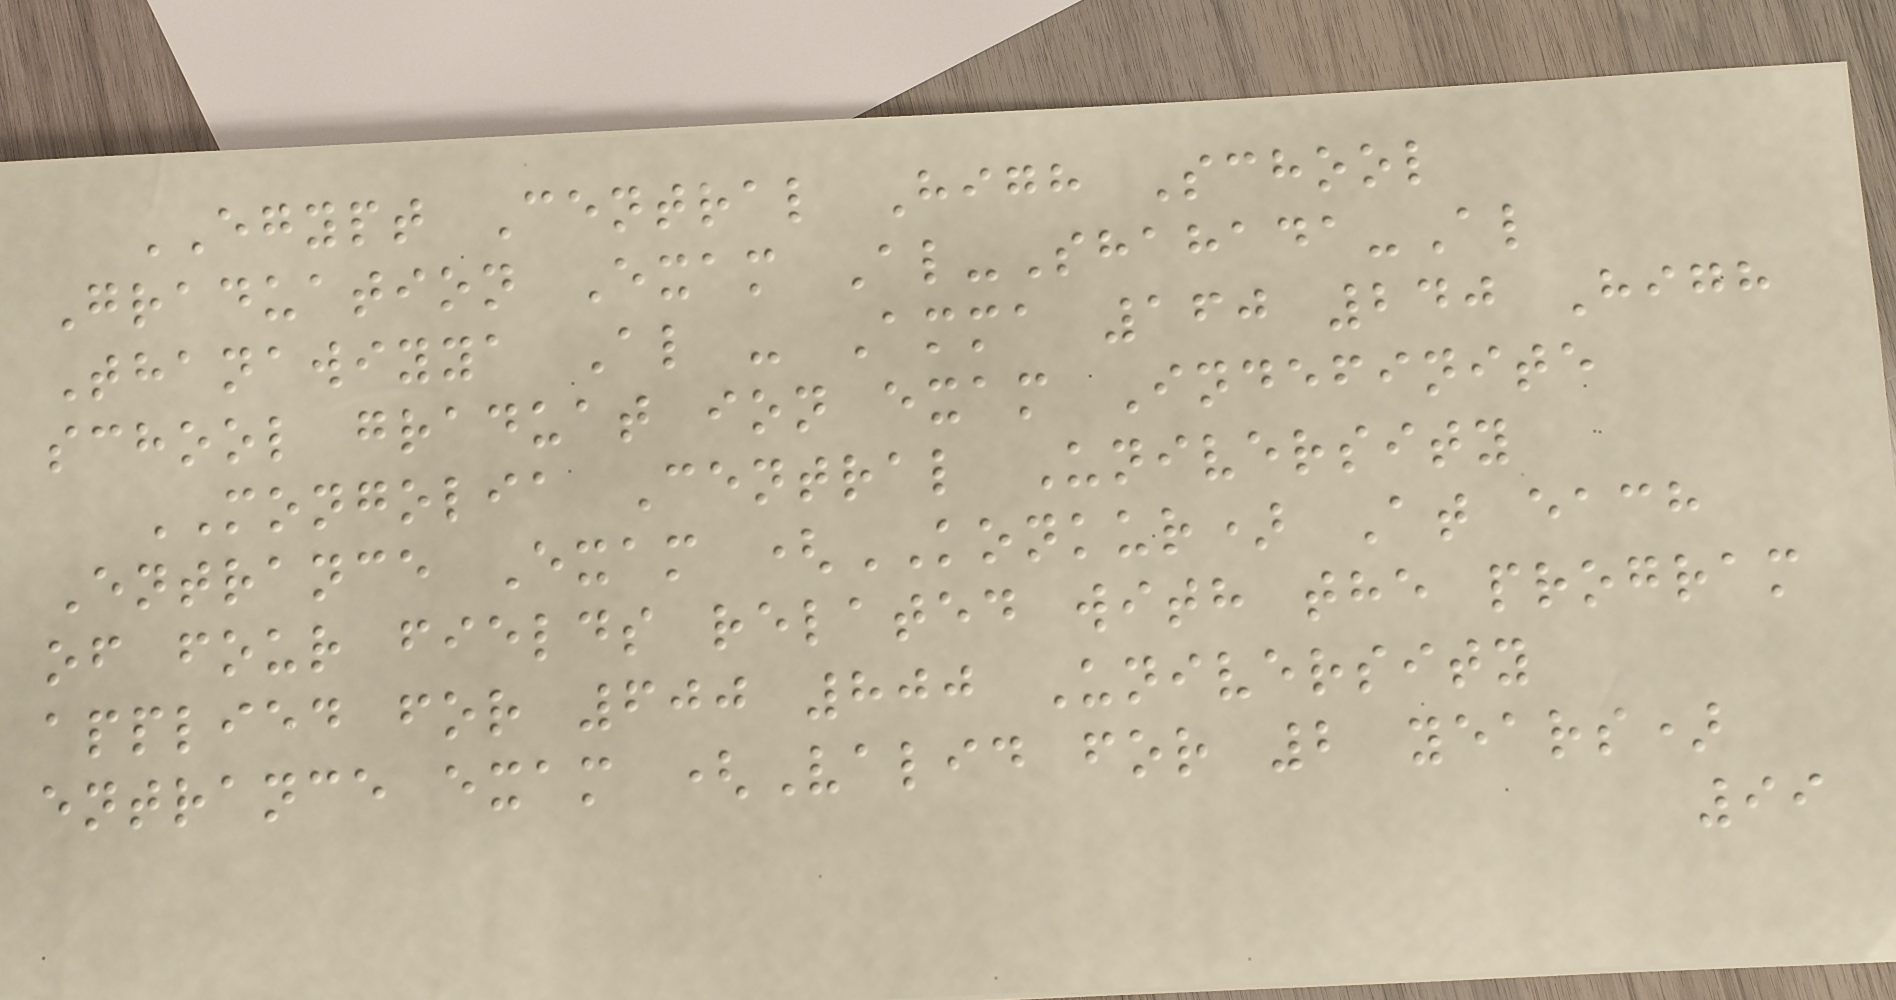EGYPT Central High School
Graduation Exam Al-Shahada-Al
Thanawiyya Al - Amma 160 240 High
school graduat ion exam Indefinite
MONGOLIA Central University
Entrance Exam (KONKUR) At each
of four fields related with the program
applied for 600 800 University
entrance exam (Valid for 2 years)
99
